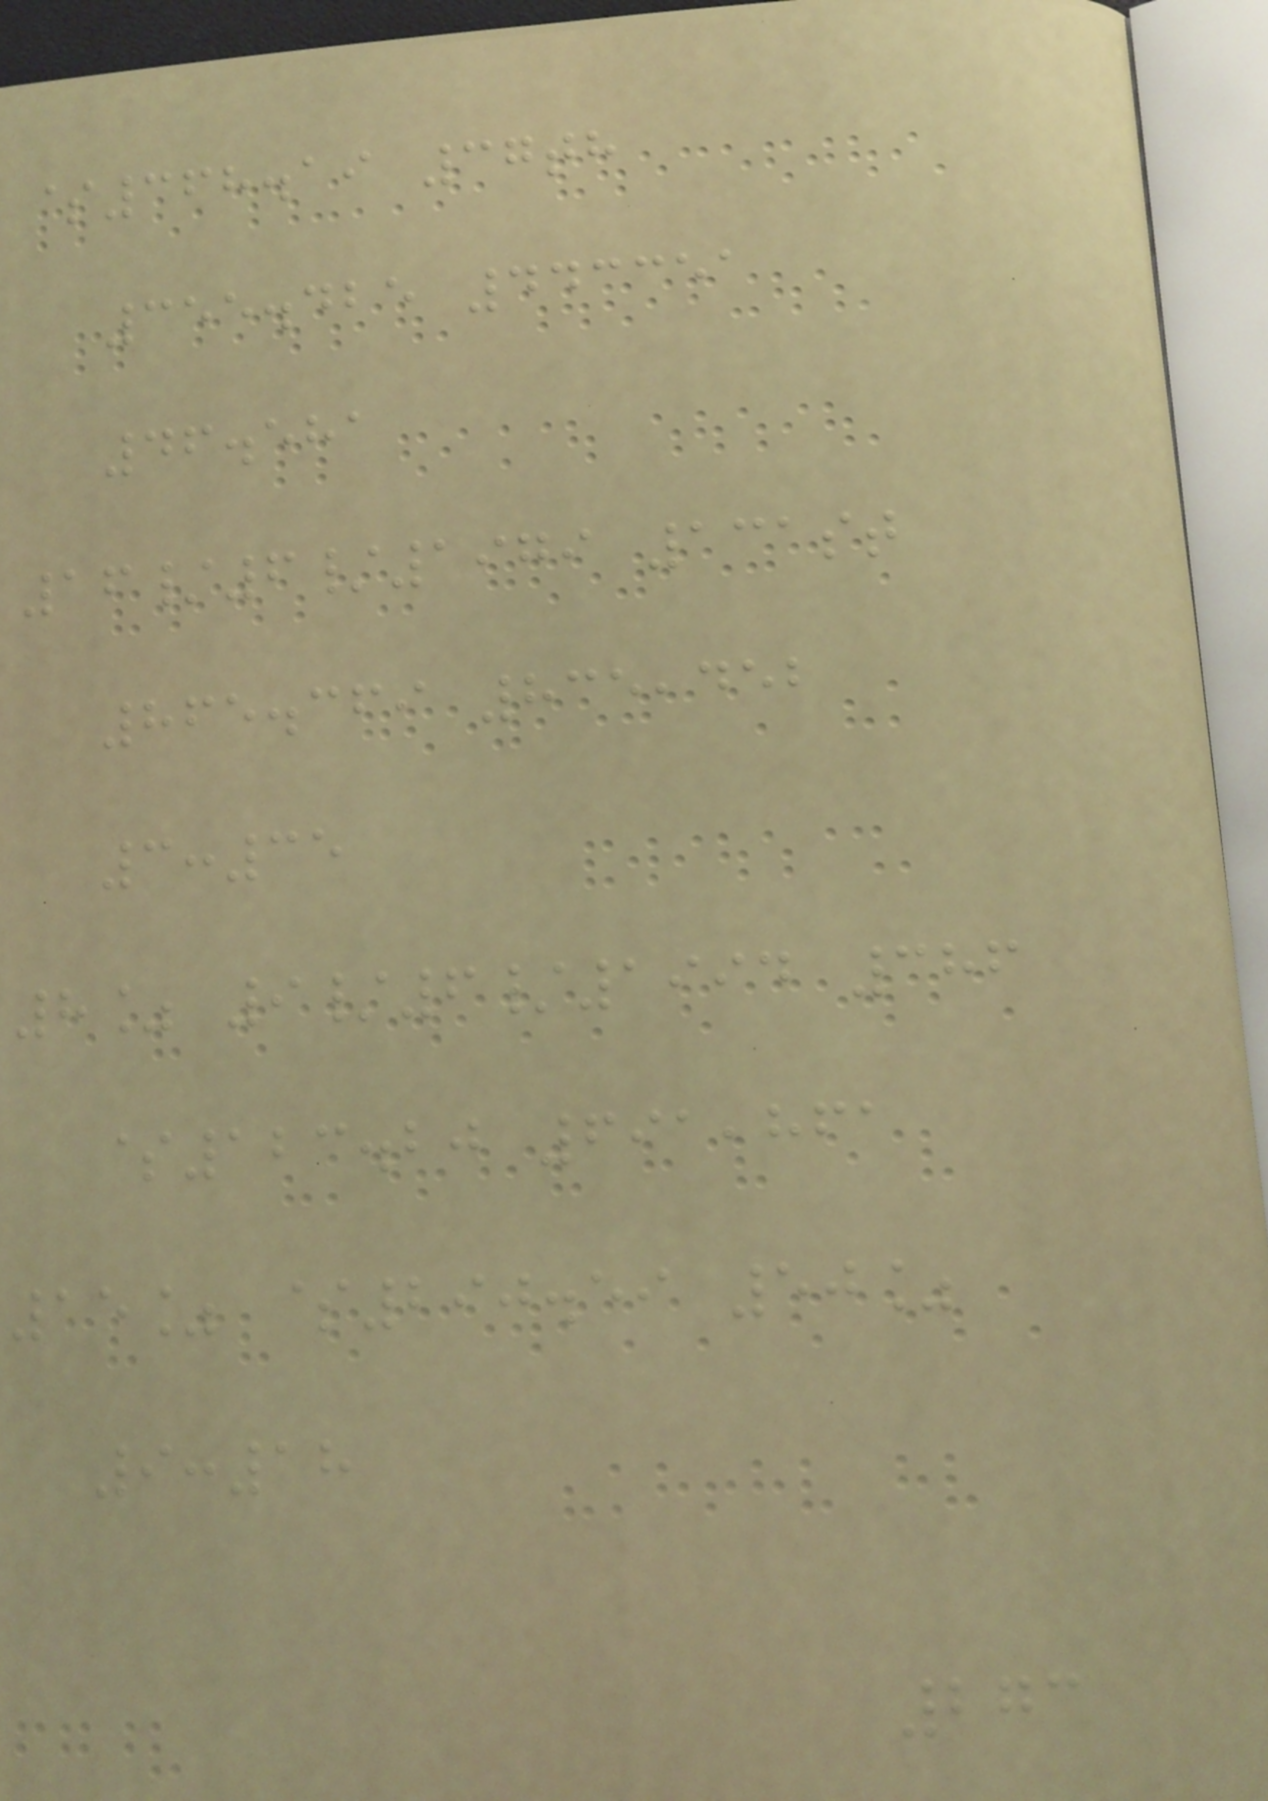$368.19 37th
355.425 443351
46.581
16/6/1979 131st
865.369 835,452
3:35
8% 9/6/1994 386
$123.20 691,861
15% $290.59 50%
9:18
273
